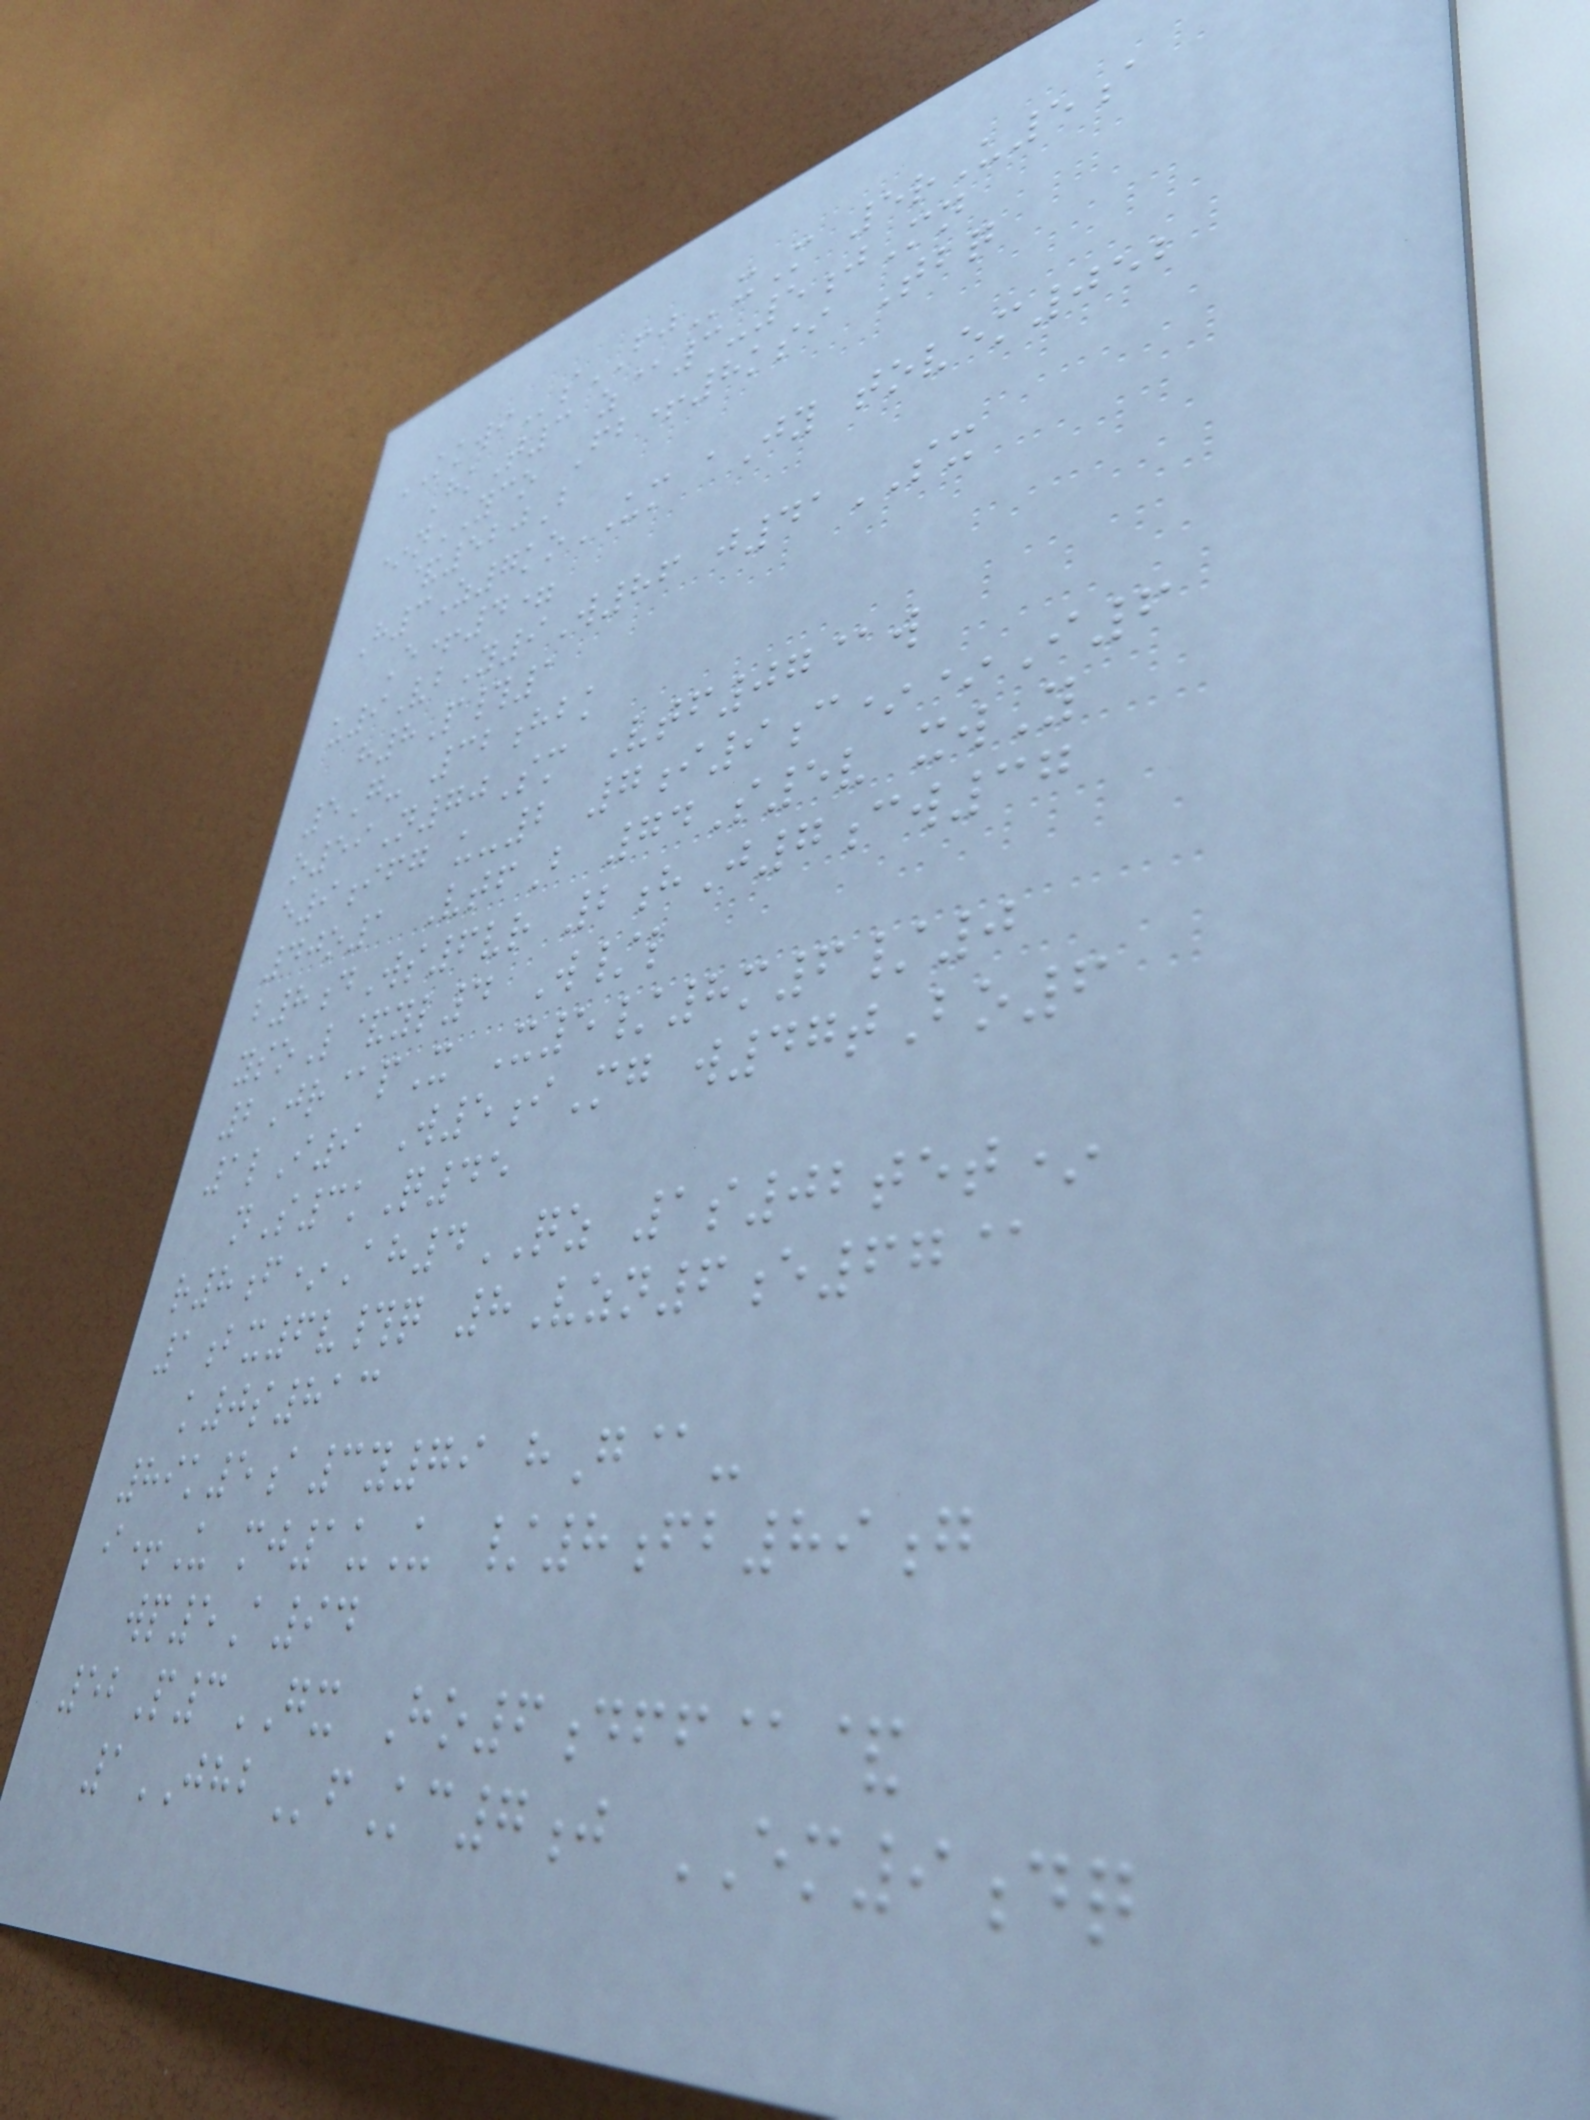KKWIsFJxM 5rU5a
HkT3 z@3-5jMn
*nYCO Fb+8ksi Tbq
&520B
H3Z7koUM aJy tovem052
E+4=
u9VbY9W86 j41SX
h8P#1
5G- 32hbk
o59N70Sm Vtf07@w
e9ifg u-2 7i9c**I6
40o1 VtfB 74S5v xwY
b8dWs6vr 2hJ7cw37
ysoL&yl4 W/l
2Jr@pX X5/8m6/0
1lI9 W5iMg w47tBo6
nS3kQ45
r8f*Ah4QZ 1s02tet*
1bx6v#q 8Vzn6e67@
k0s813
89k5a3y79 hG@-
i+U mj1uU /8fb89g
wp5A94
52P3GX Ho6dff@&
1JHBfKc7j EM9dq
